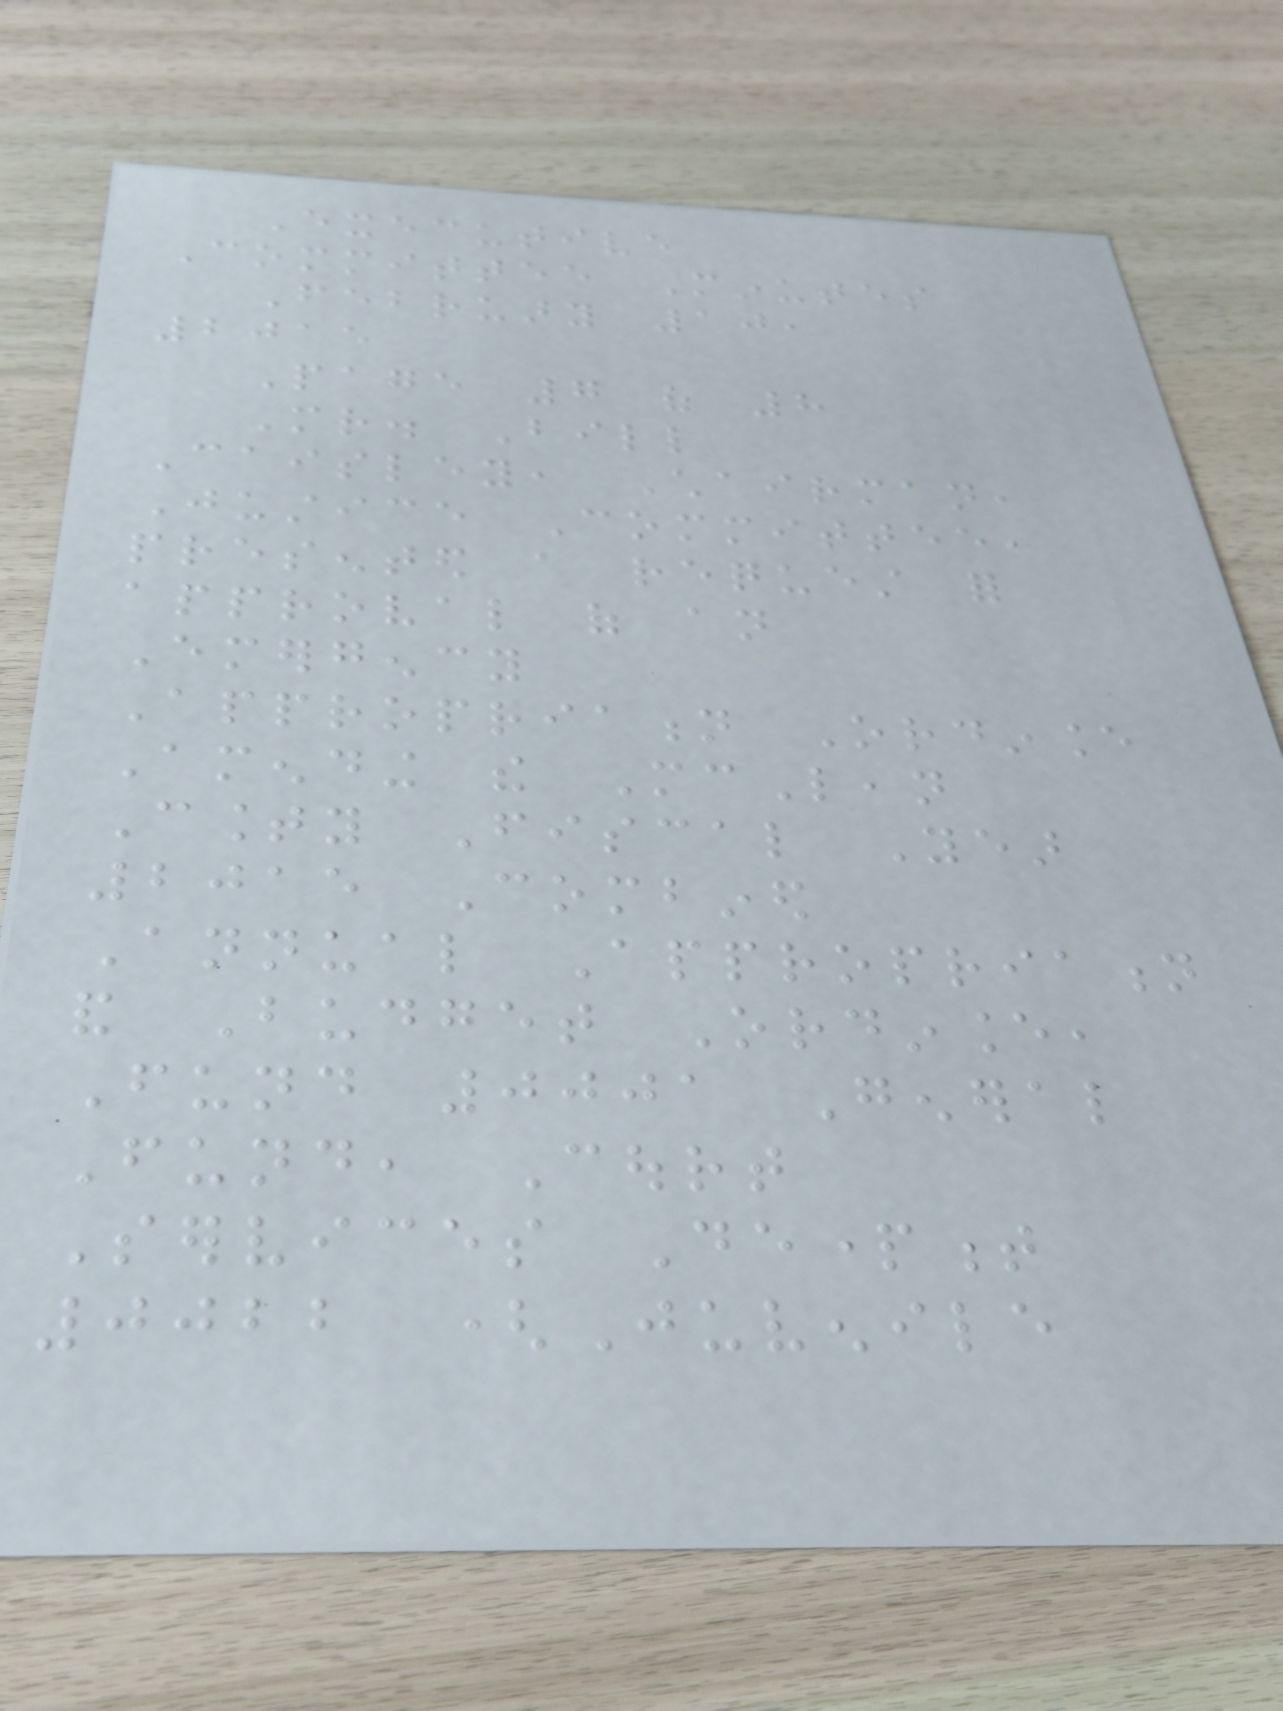Executive
Committee Minutes
February 10,
2015
Page 7 of 8
Mr. Bill
Caisley, Chairman,
Justice Committee,
presented a request for
approval of an
Emergency
Appropriation Ordinance
Amending the McLean
County Fiscal Year
2015 Combined
Annual Appropriation
and Budget Ordinance,
Fund 0001 General
Fund, Court
Services Department
0022 (Juvenile
